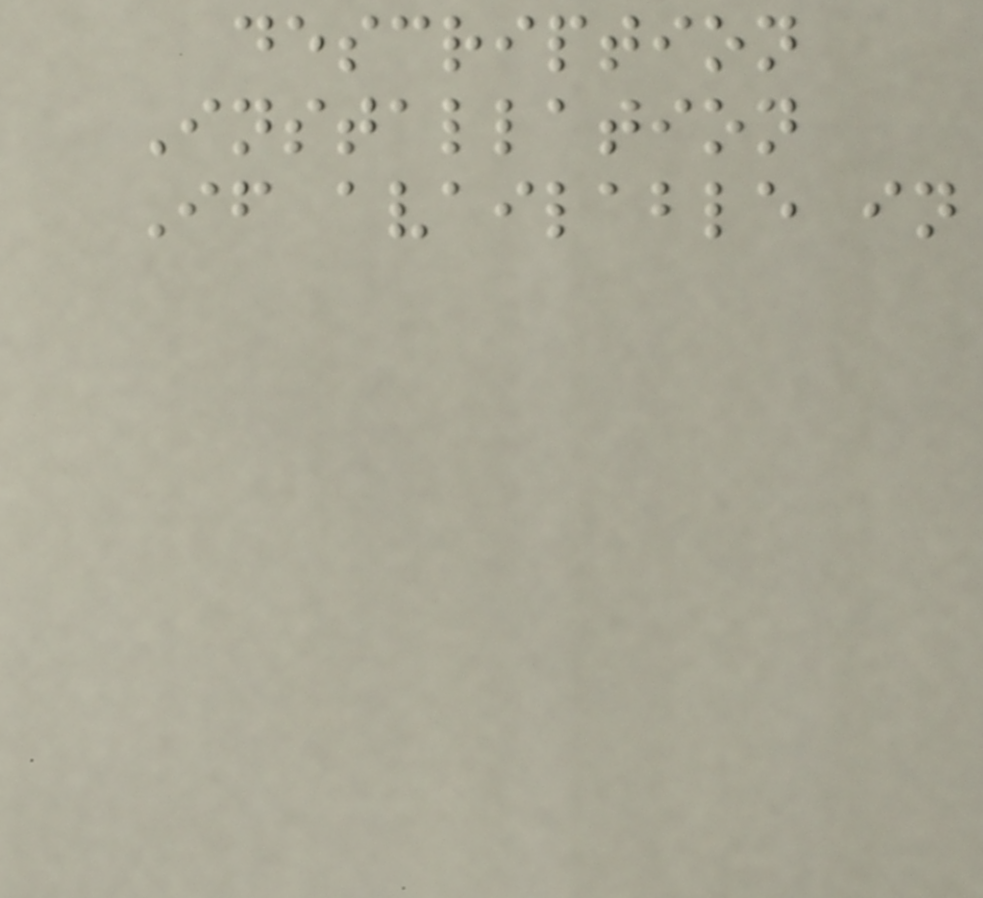description
Installation
If available in
